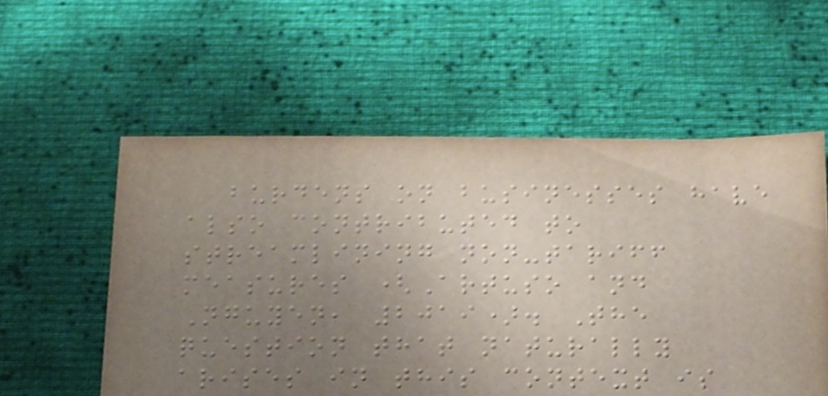burdens on businesses have
also contributed to
streamlining non-tariff
measures (Artuso and
Nguyen, 2019). The
question that naturally
arises in this context is
